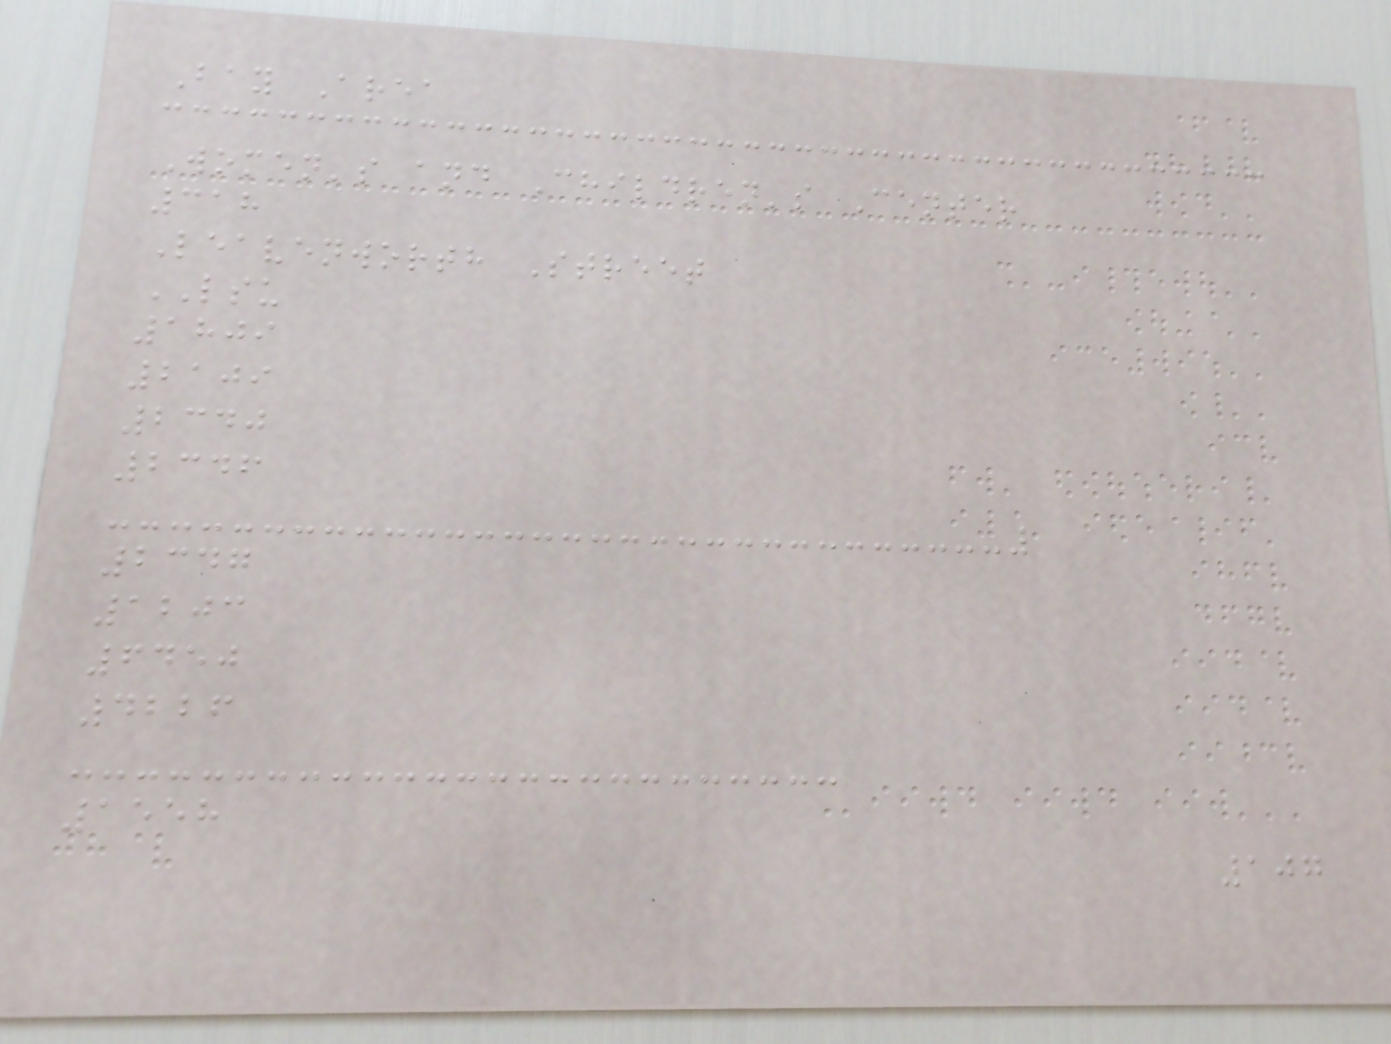Bay Area
Women's and Children's Center
318
Leavenworth Street
LSU
1809
2109
2340
2346
2347
1203
6450
4226
1558
107
